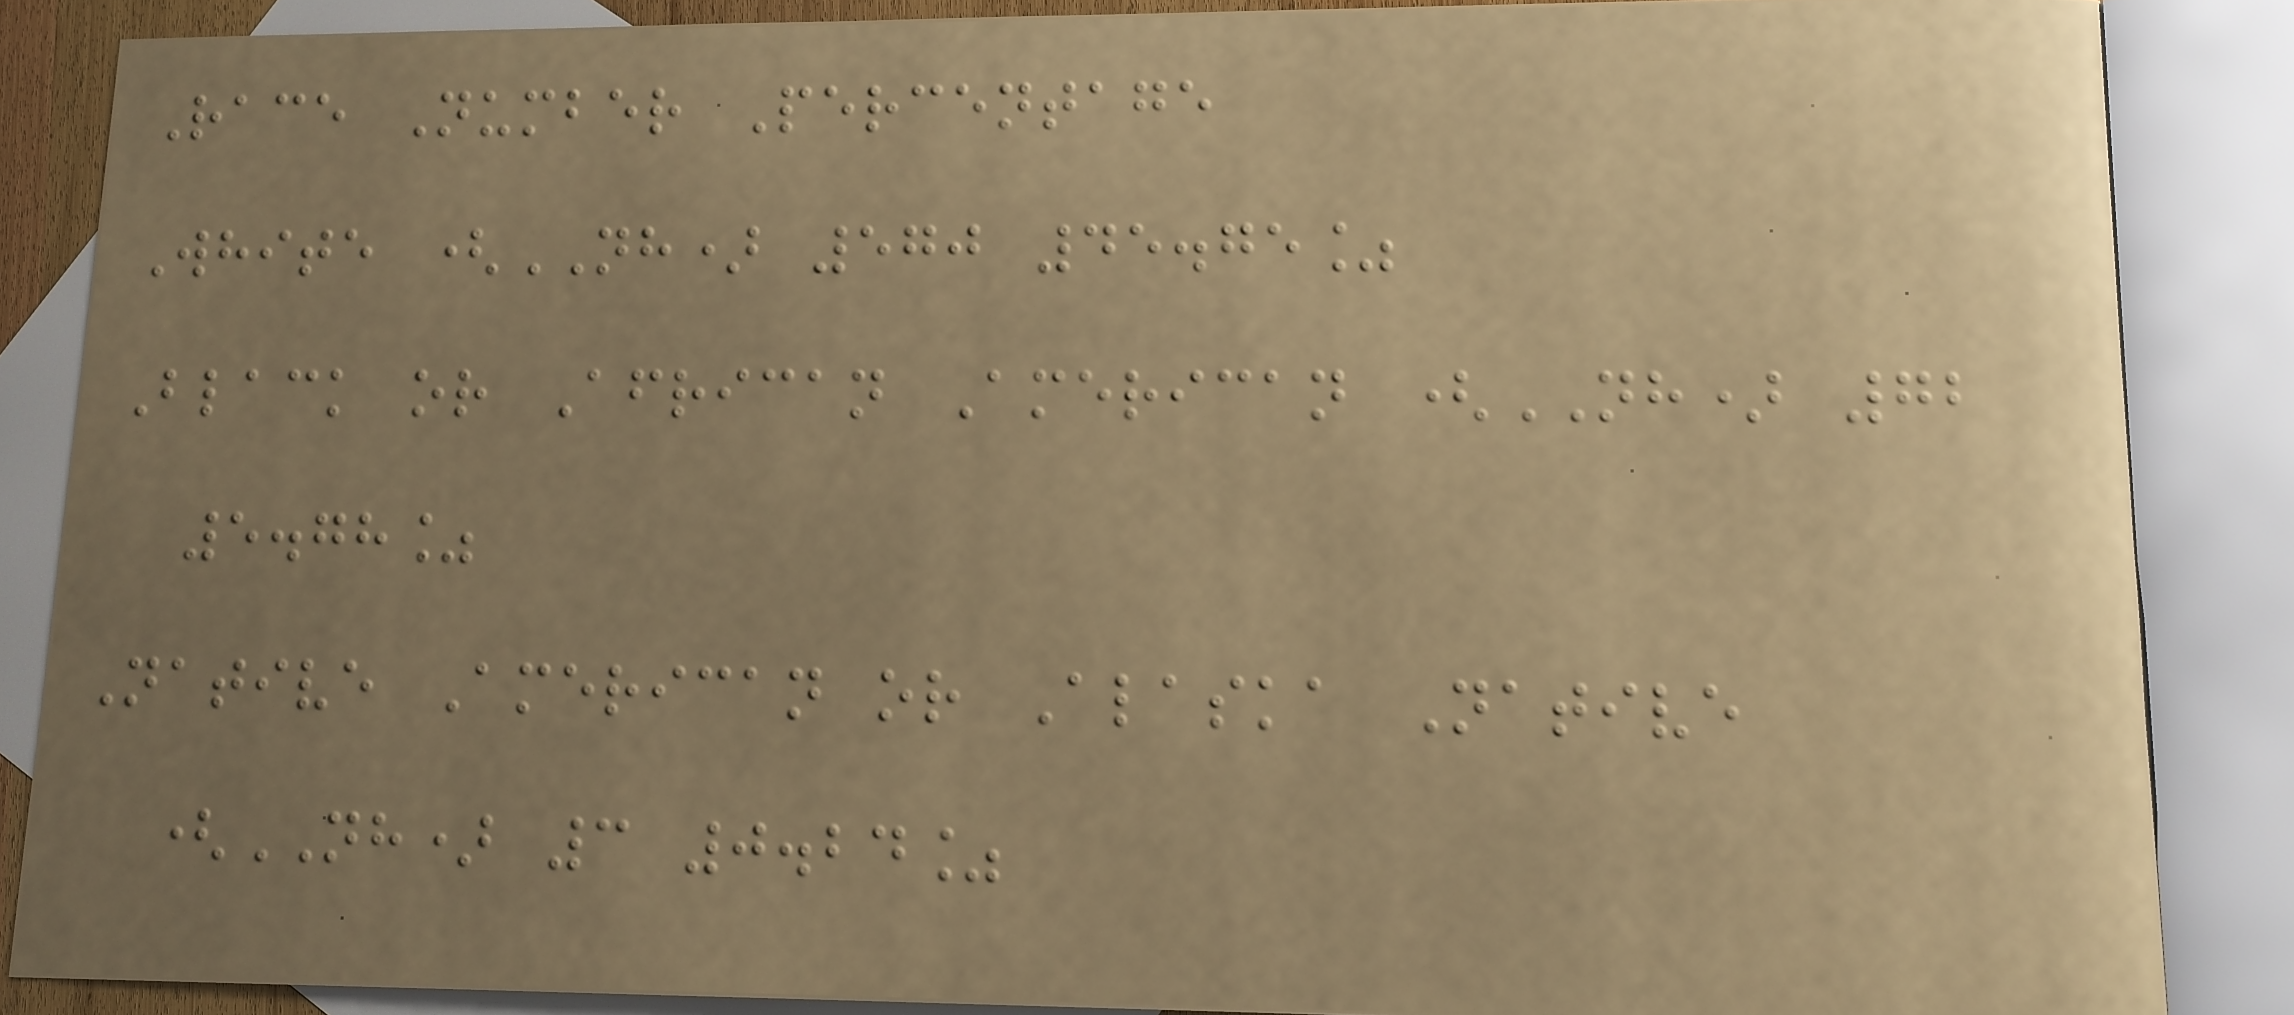Race Number Percentage
White (NH) 570 45.75%
Black or African American (NH) 72
5.78%
Native American or Alaska Native
(NH) 3 0.24%
